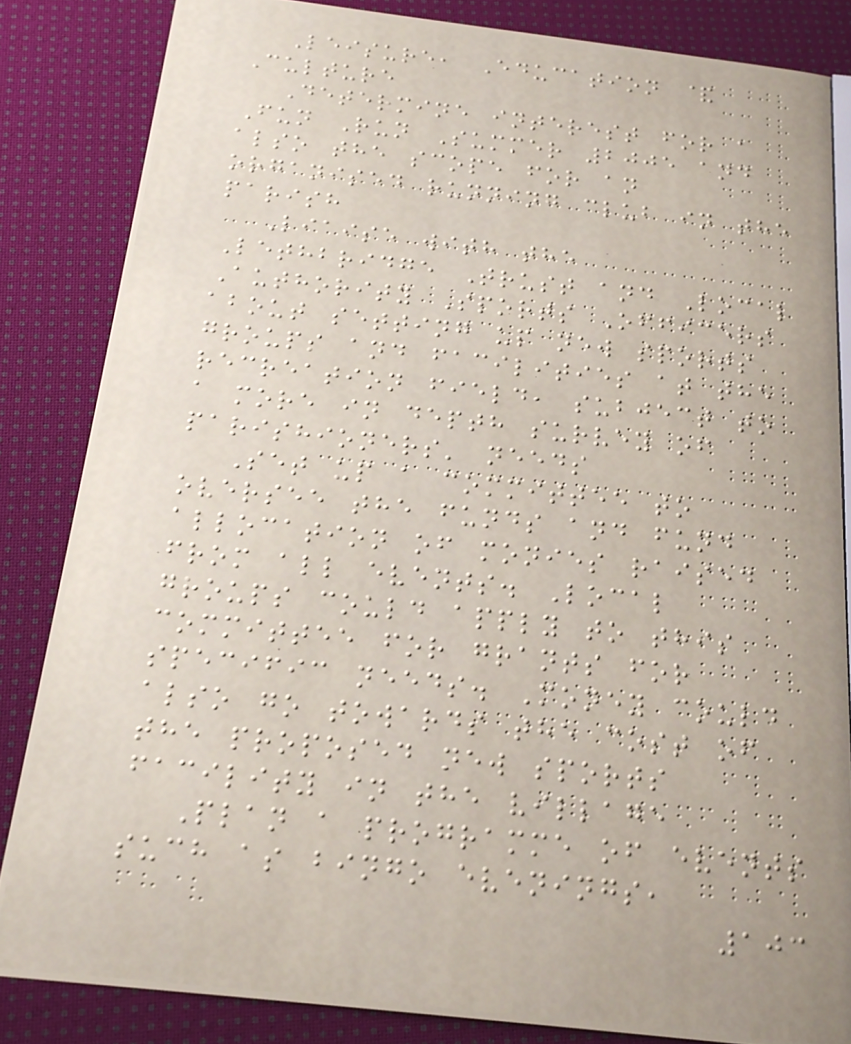Leisure, Education &
Culture
Determine interest for a
Fun Run Summer 2005 and
also the scope for an
organised running club in the
parish
Liaise with the
Lethbridge Trust and Local
Authority Sports Officers
about setting up new sports
groups and facilities at the
recreation field, subject to
a more in depth survey of
parishioners' needs
Set up a committee to
oversee the funds and fund
allocation of monies raised
from all events. Local
groups could apply to this
committee for grants for
specific needs. Money could
also go towards the cost of
the proposed new sports
facility in the village
Plan a programme of events
such as bingo evenings,
103
